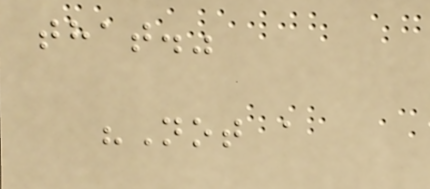that."
"Not a
